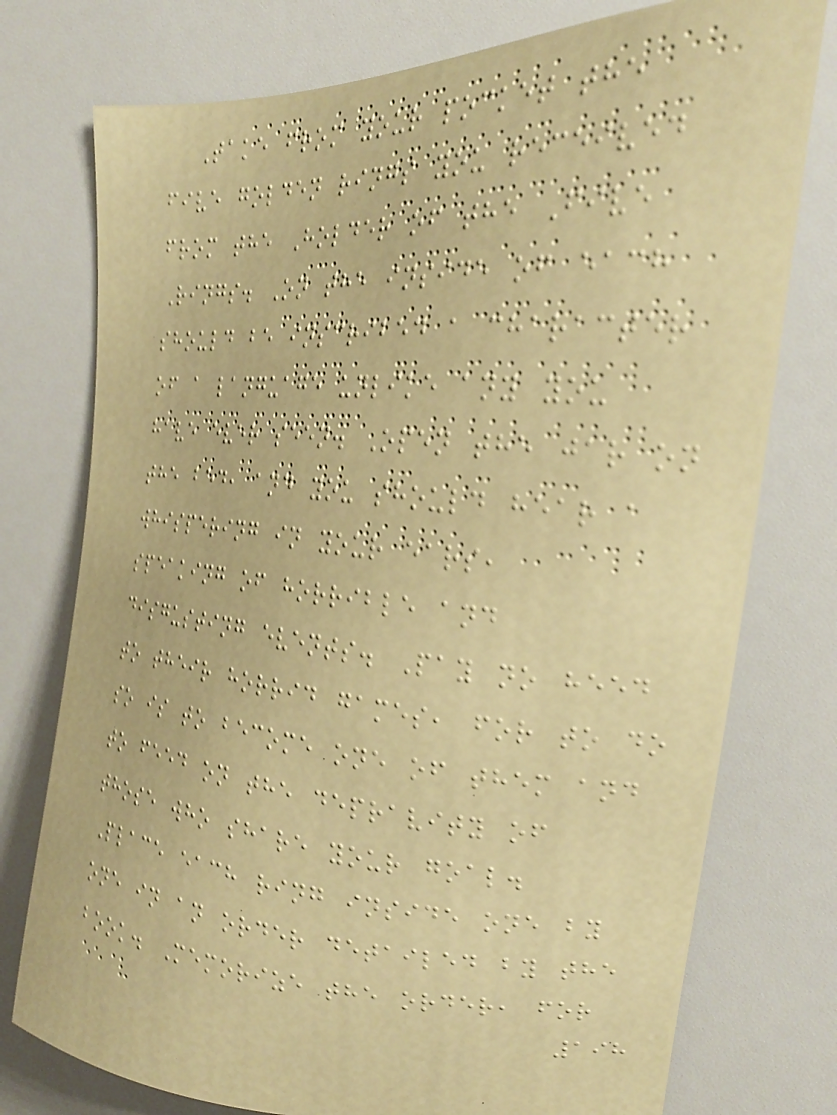Take from your pocket the
five golden rings you received
from the Holder of the Five
Rings. On the inside of each
should be inscribed a character
of a language unlike any you
have ever seen. Open the jar on
the bed, and you should hear a
whispering in your ears,
speaking of horrible and
disgusting events. Pay no heed
to their horrid games, for to do
so is to become one of them and
to feed on the depravity of
those who share your goal.
Place each ring inside one by
one in an order detailed by the
book. Memorize the order, for
198
